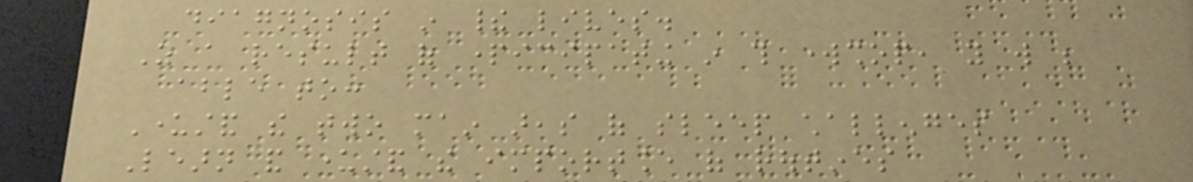diagnosis in their lives.
As a result of participating in this workshop, you will be
able to:
Understand the two main areas of sleep challenges
Learn and understand the importance of routines
